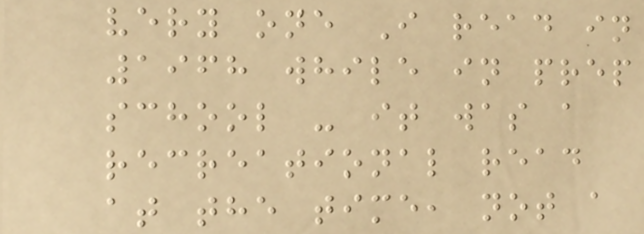very one I read in
1968 while in prep
school - it was a
recreational read
at the time, not a
